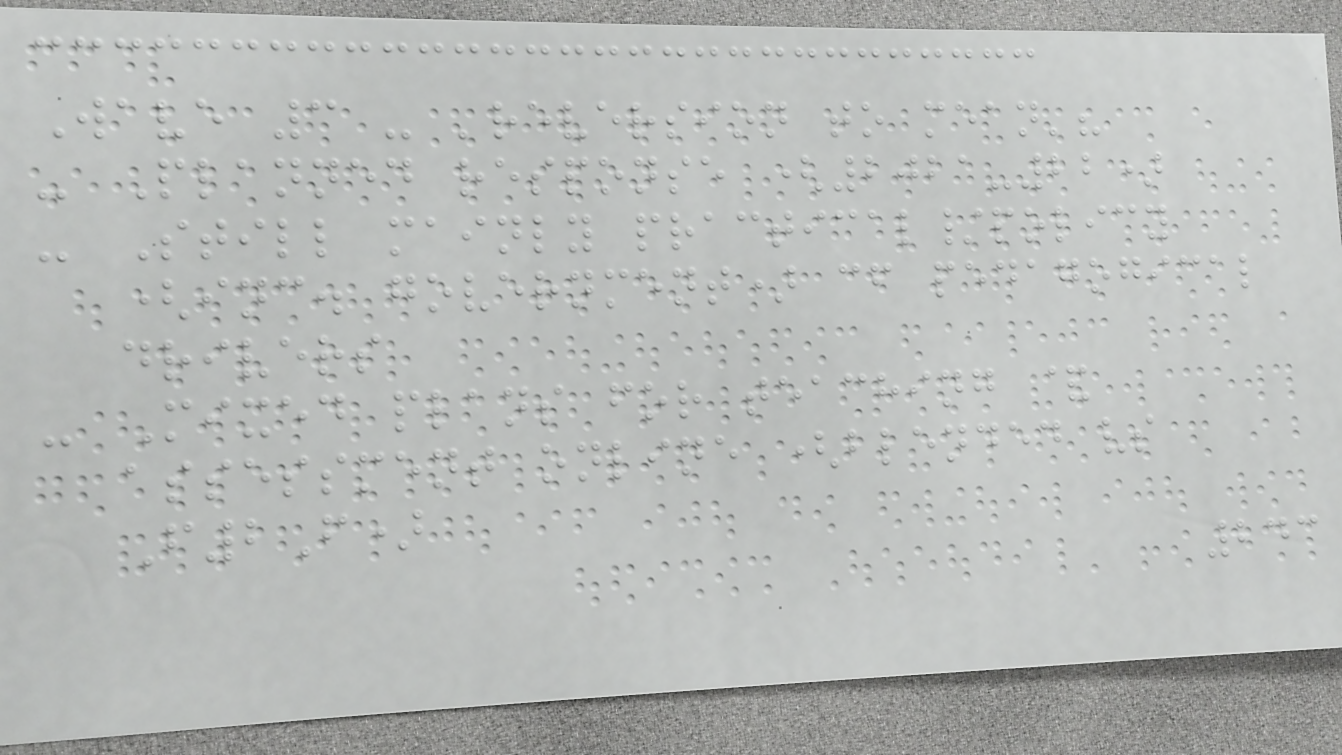Wave 3 - 'reversion to mean'?
- Planned response (2021-22)
- Still mainly practical/policy
(inc. government) cf pedagogical
drivers
- Mixed plans for teaching &
assessment online (blended vs
F2F)
243
